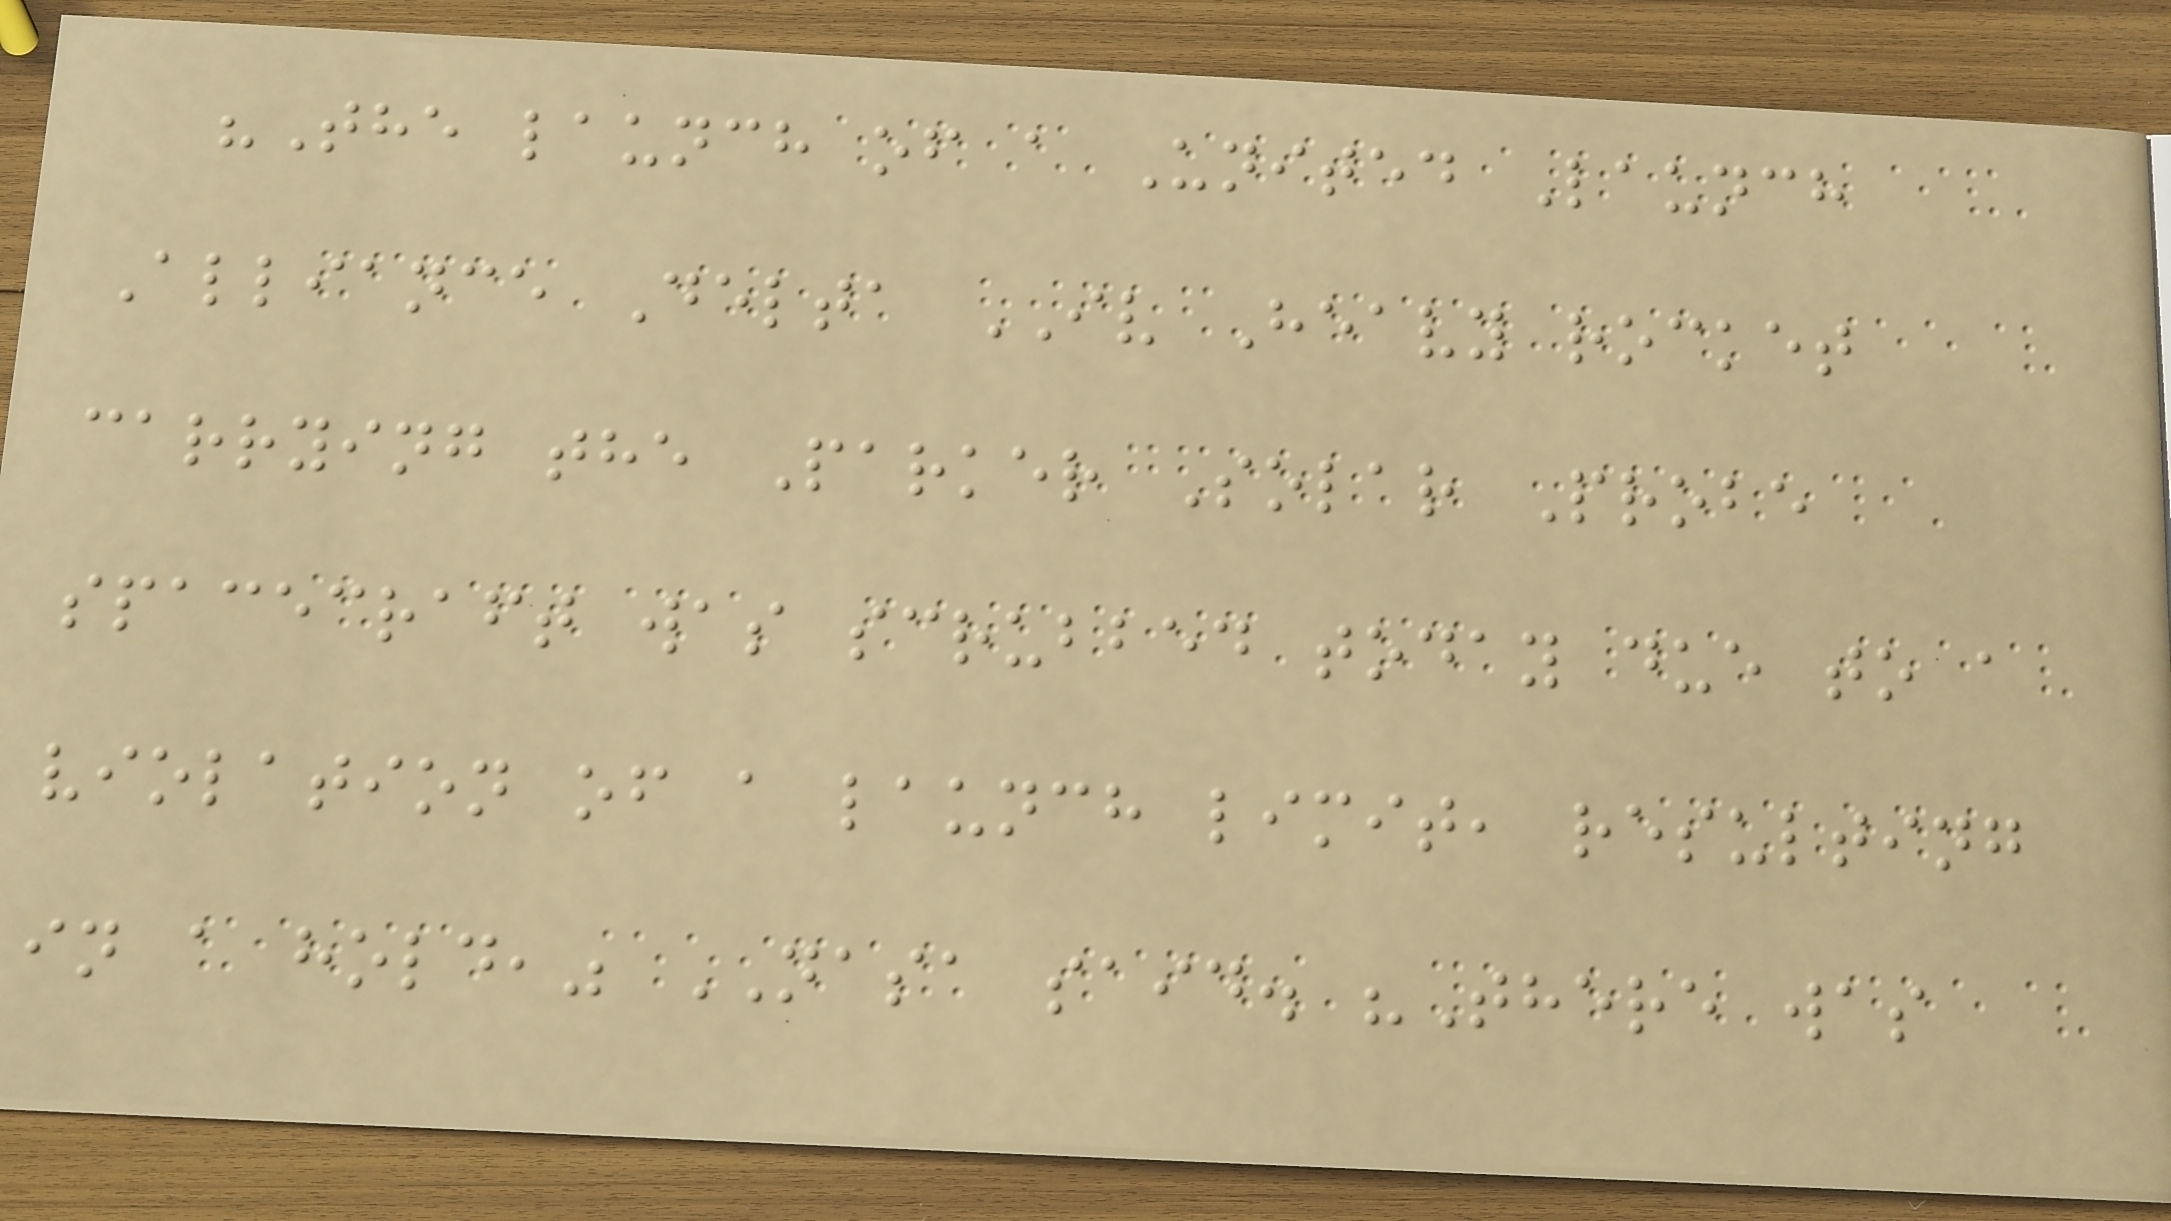"The launch of a United Launch
Alliance Delta IV Heavy rocket
carrying the Parker Solar Probe
spacecraft was scrubbed today due to a
violation of a launch limit, resulting
in a hold," NASA said. "There was
